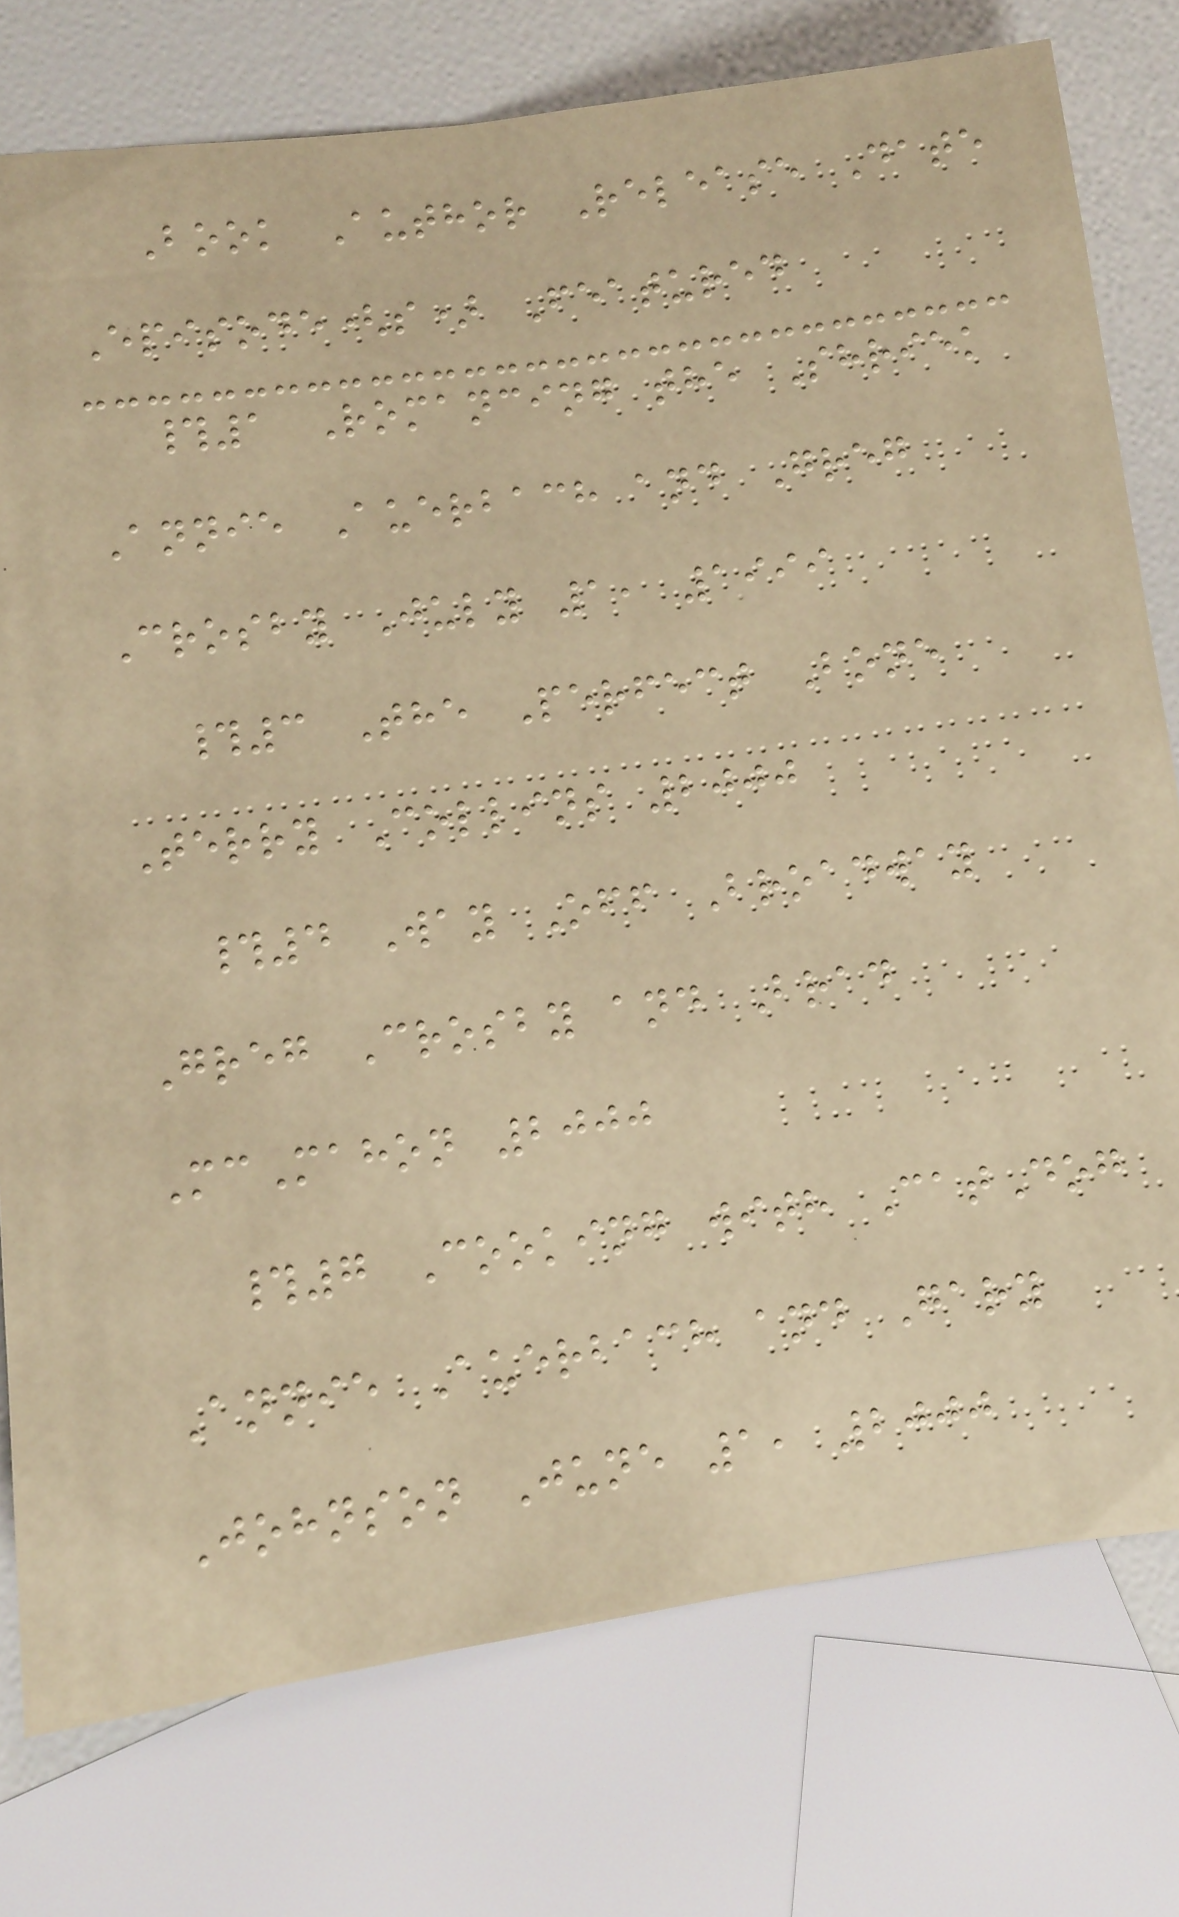Book Author Release Date
Episode(s) Featured
#1 Romancing the Shriek
Annie Auerbach and Greg
Crosby July 1, 1999
#3 The Perfect Bone
Terry Collins 2000
#4 Way Off Broadway
Greg Crosby and Brad
McMahon 2000
#7 Cooking with CatDog
Annie Auerbach and Gary
Johnson June 1, 2000
